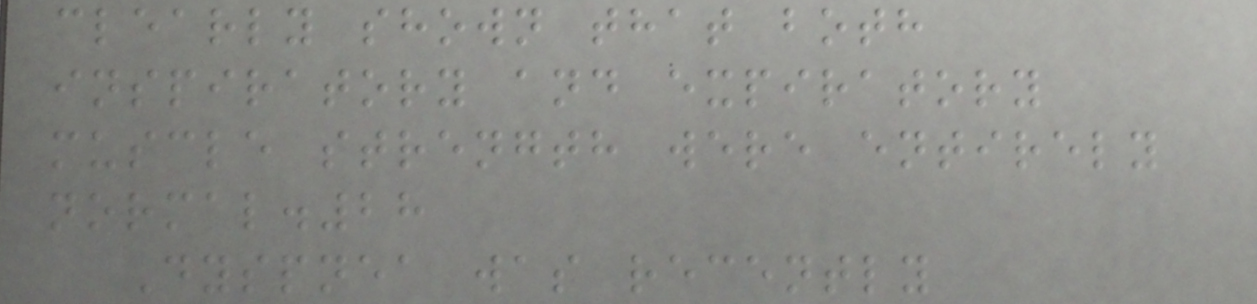clearly shown that both
inspiratory and expiratory
muscle strength were entirely
normal.28
Dyspnea was recently
